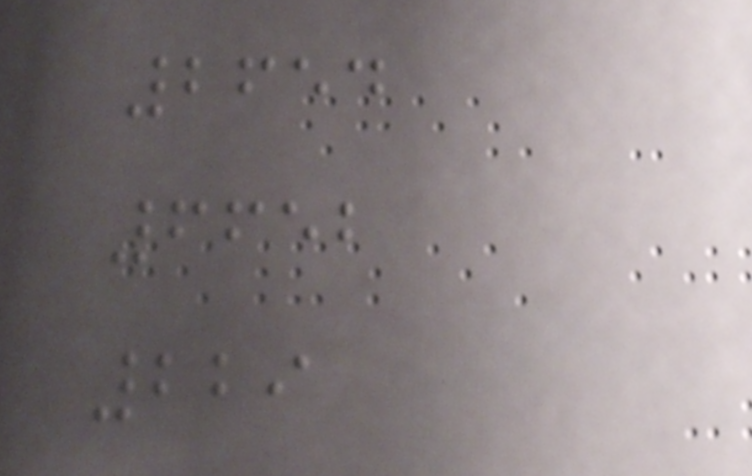2654
6652
229
